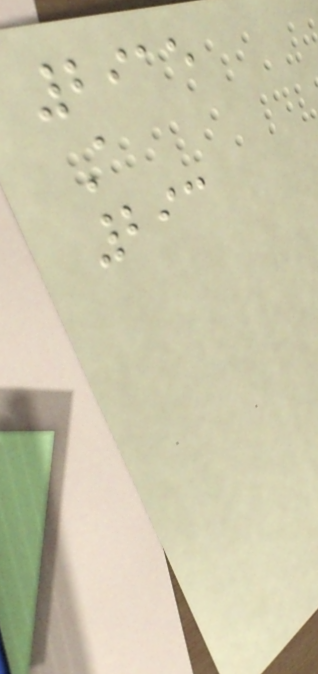2915
A
293
